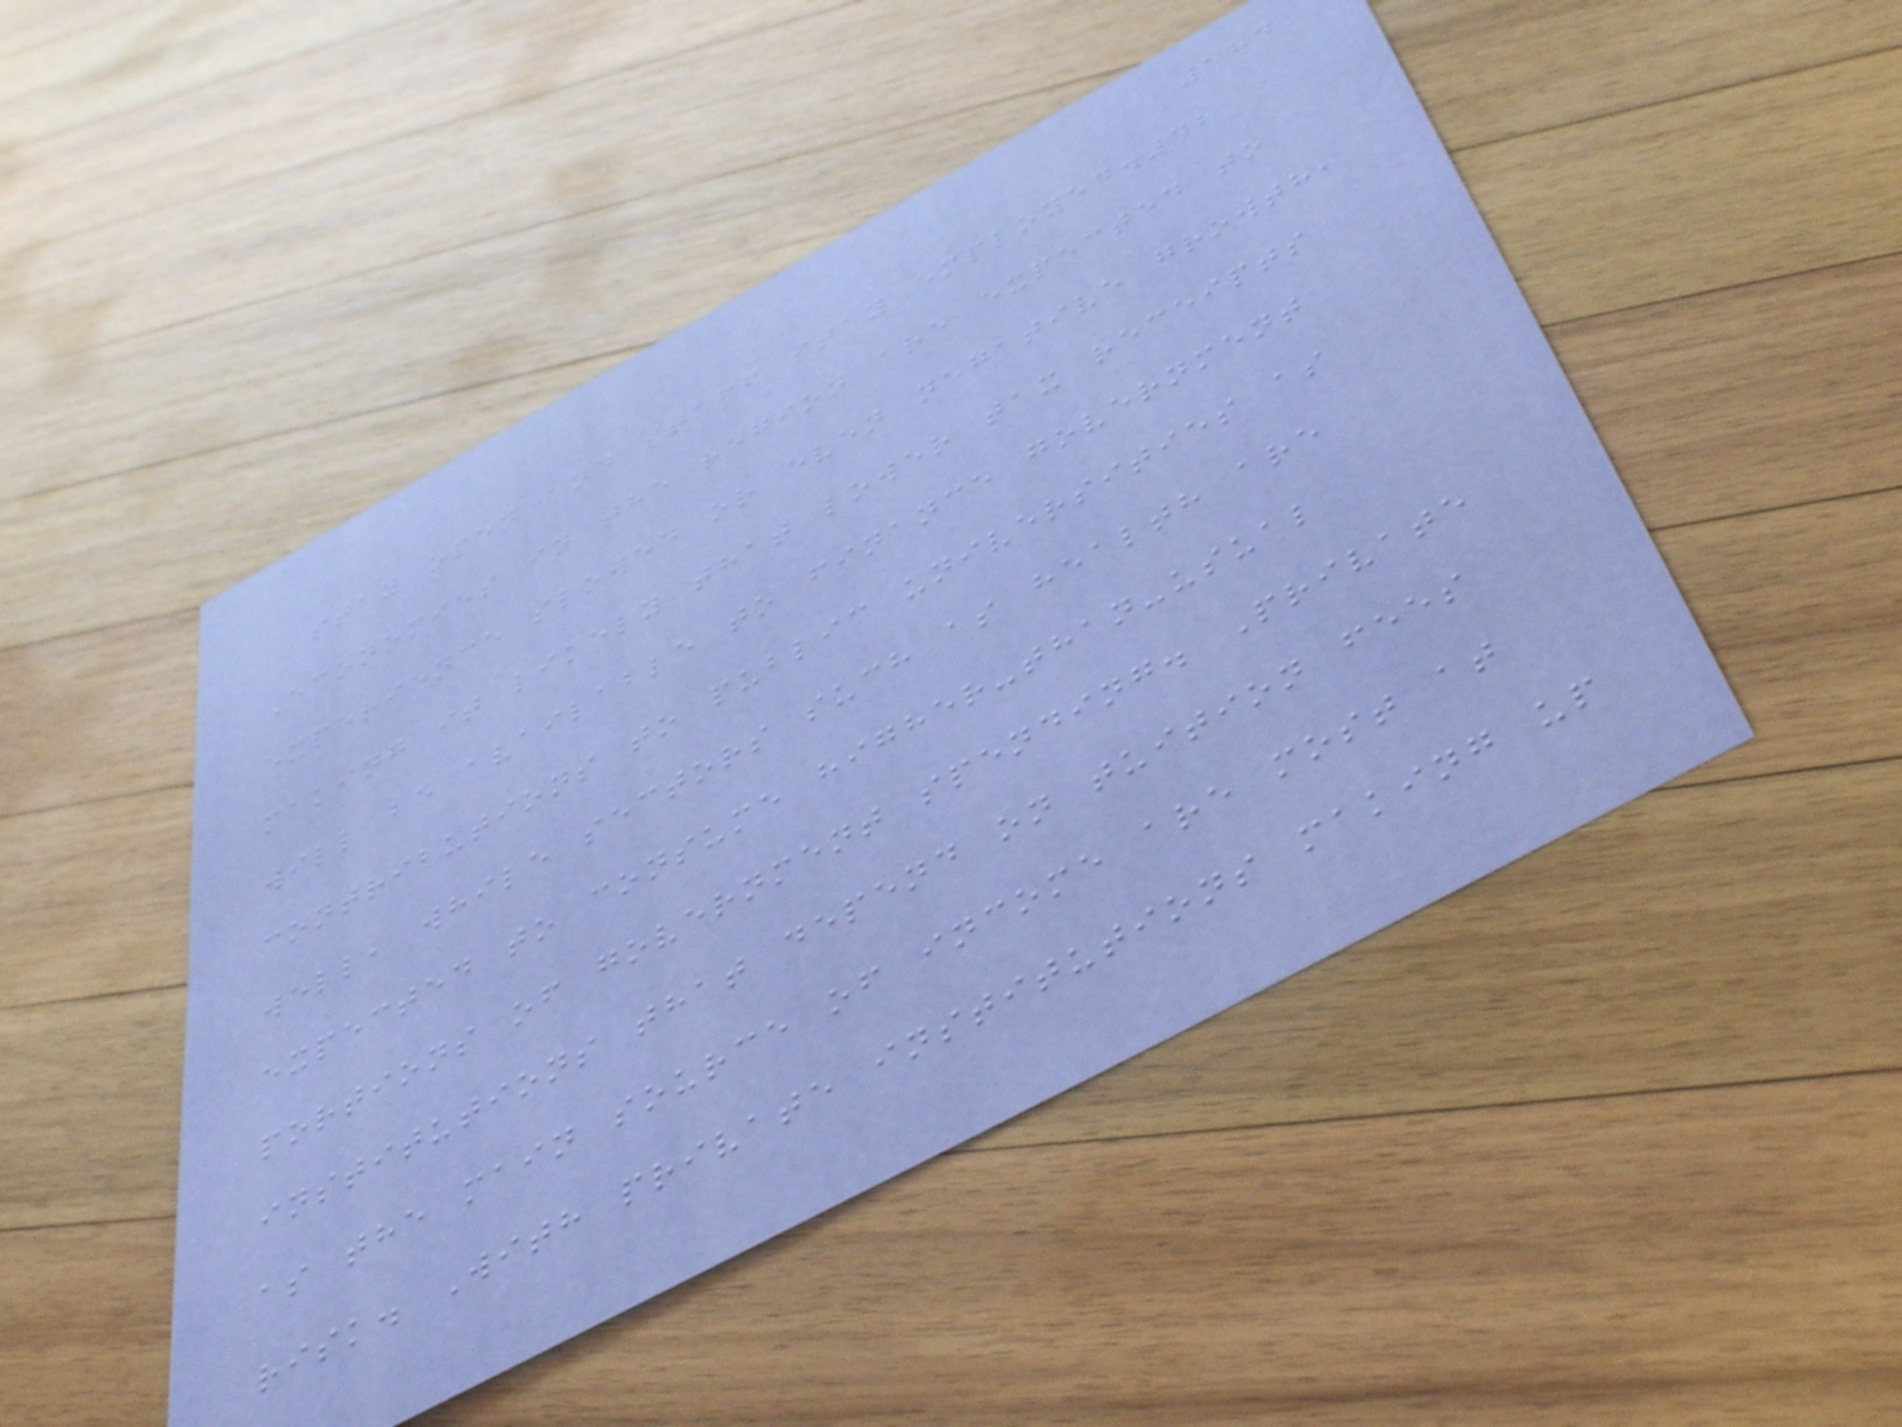184
stay open and staff stay employed.42
Economies in the region are expected to
experience slowed or even negative growth,
making it likely that lower tax receipts
will be available to finance government
contributions to public universities as
well, while sectors such as health are
expected to consume higher-than-usual
portions of government spending. Private
institutions that depend on tuition fees
as the main source of income are most at
risk. With private institutions making up
